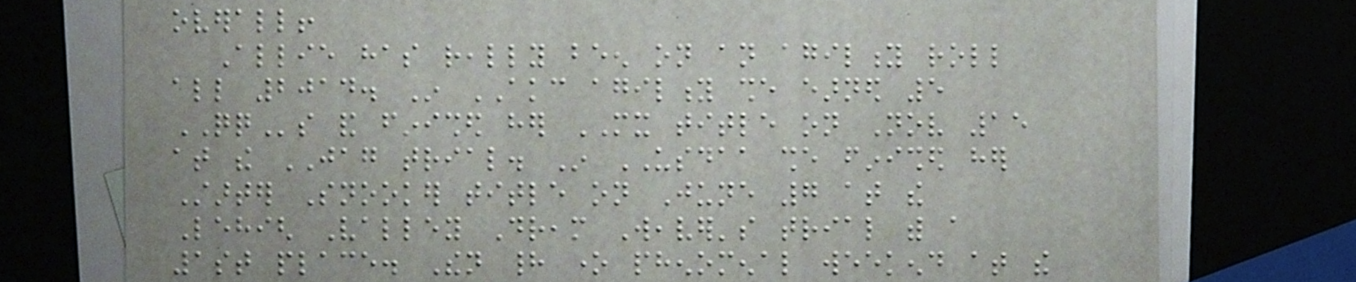overall!
Allie has really been on an agility roll
all 2014. In AKC agility she earned 5
QQs and finished her MX title on Nov 15
at the JAG trial. In USDAA she finished her
Starter Snooker title on June 7 at the
Lehigh Valley Dream Weaver's trial with a
1st place. Then had one phenomenal weekend at the
